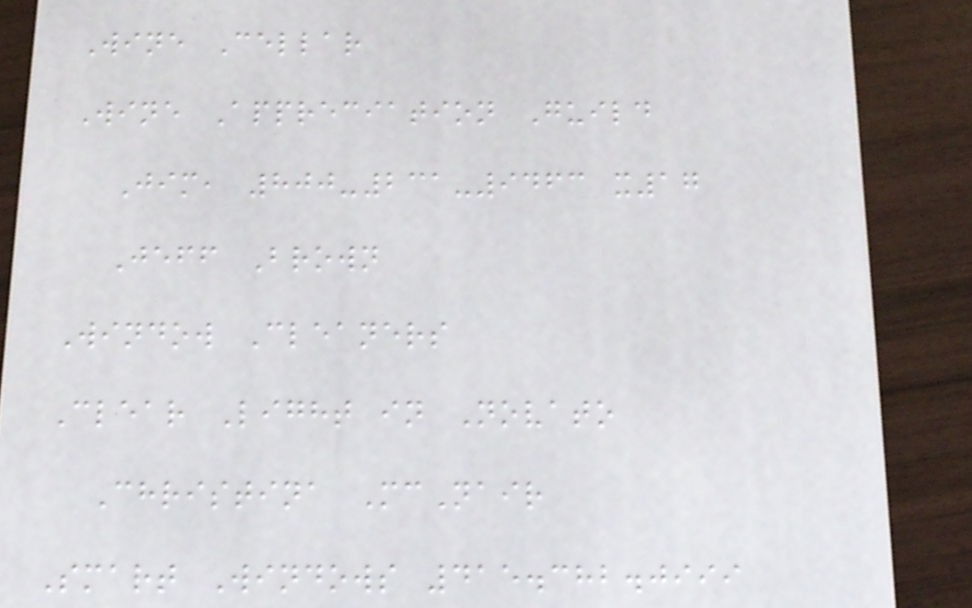Wine Cellar
Wine Appreciation Guild
Jim, 800-231-9463 x17
Jeff Brown
Window Cleaners
Clear Light in Novato
Christina McNair
Smart Windows 415.382.0999
